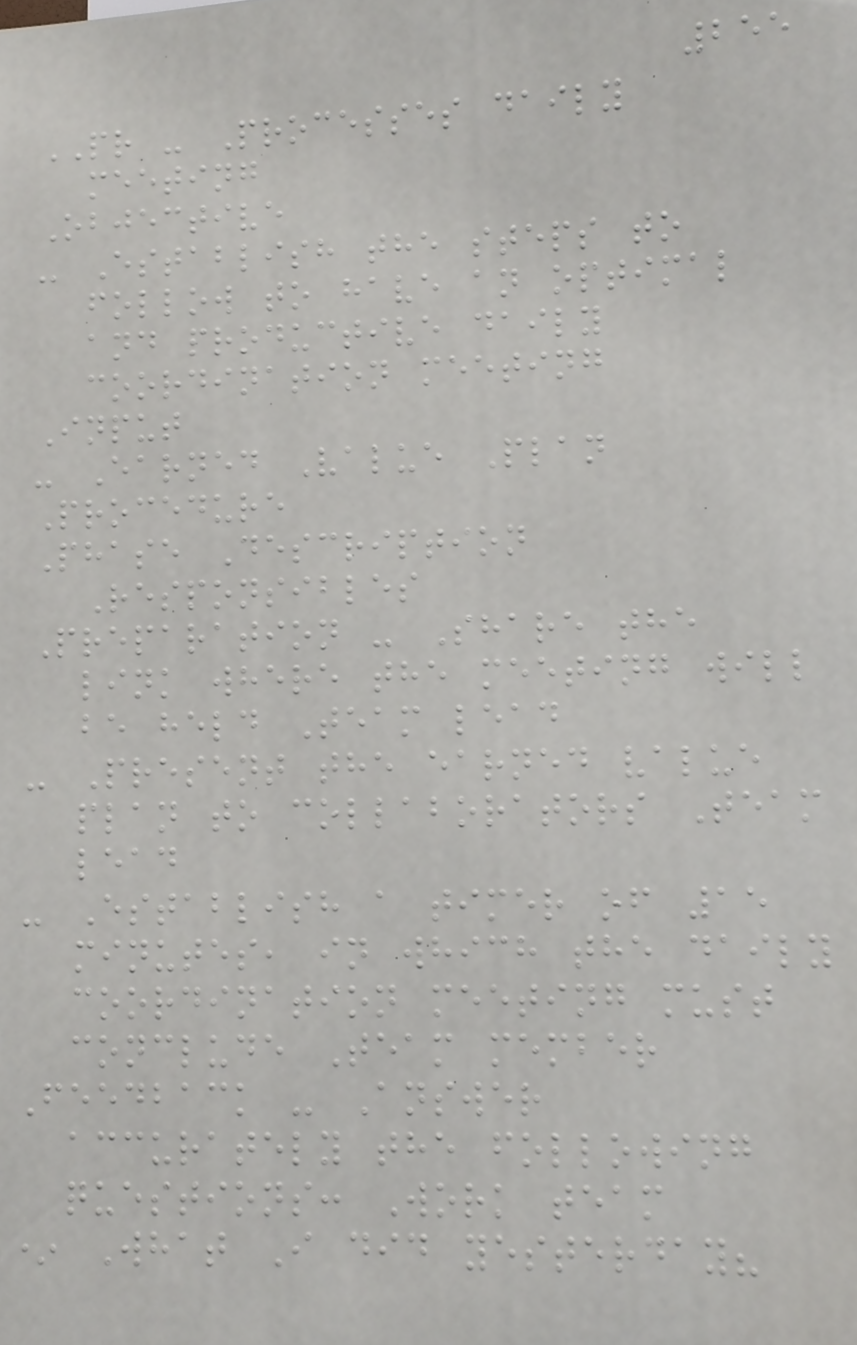255
PR - Processes daily
meeting
Objective
- Establish the steps to
follow to have an optimal
and productive daily
coordination meeting
Input
- Earned Value Plan
Procedure
Phase Description
Responsibles
Preparation - Share the
link where the meeting will
be held Team lead
- Present the earned value
plan to collaborators Team
lead
- Establish a timer of 15
minutes, in which the daily
coordination meeting must
conclude Team member
Feedback - Answer
accurately the following
questions: Work team
* What I did yesterday?
